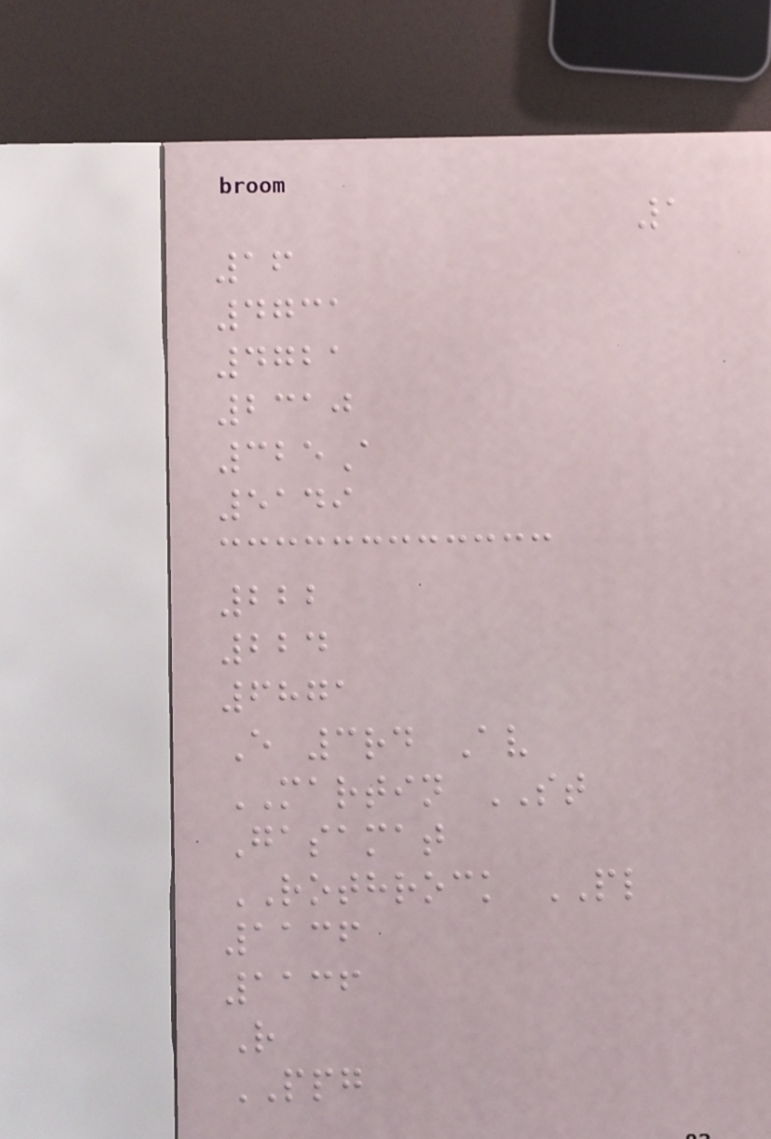1
16
4731
4721
2310
325A
5149
222
224
6871
E 3rd Av
MARTIN ST
Gasamat
ROTHROCK PL
1136
1136
R
PPG
